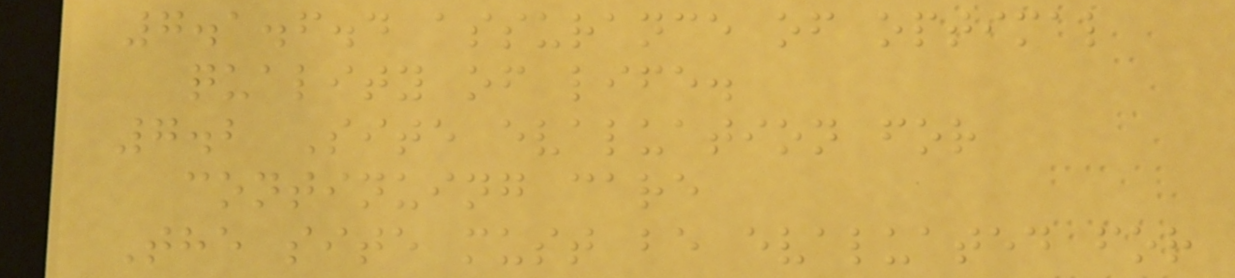7.1.6.4 assurance of optimal
quality of life.
7.2 Site evaluation for
continuing care
The site must be evaluated for
